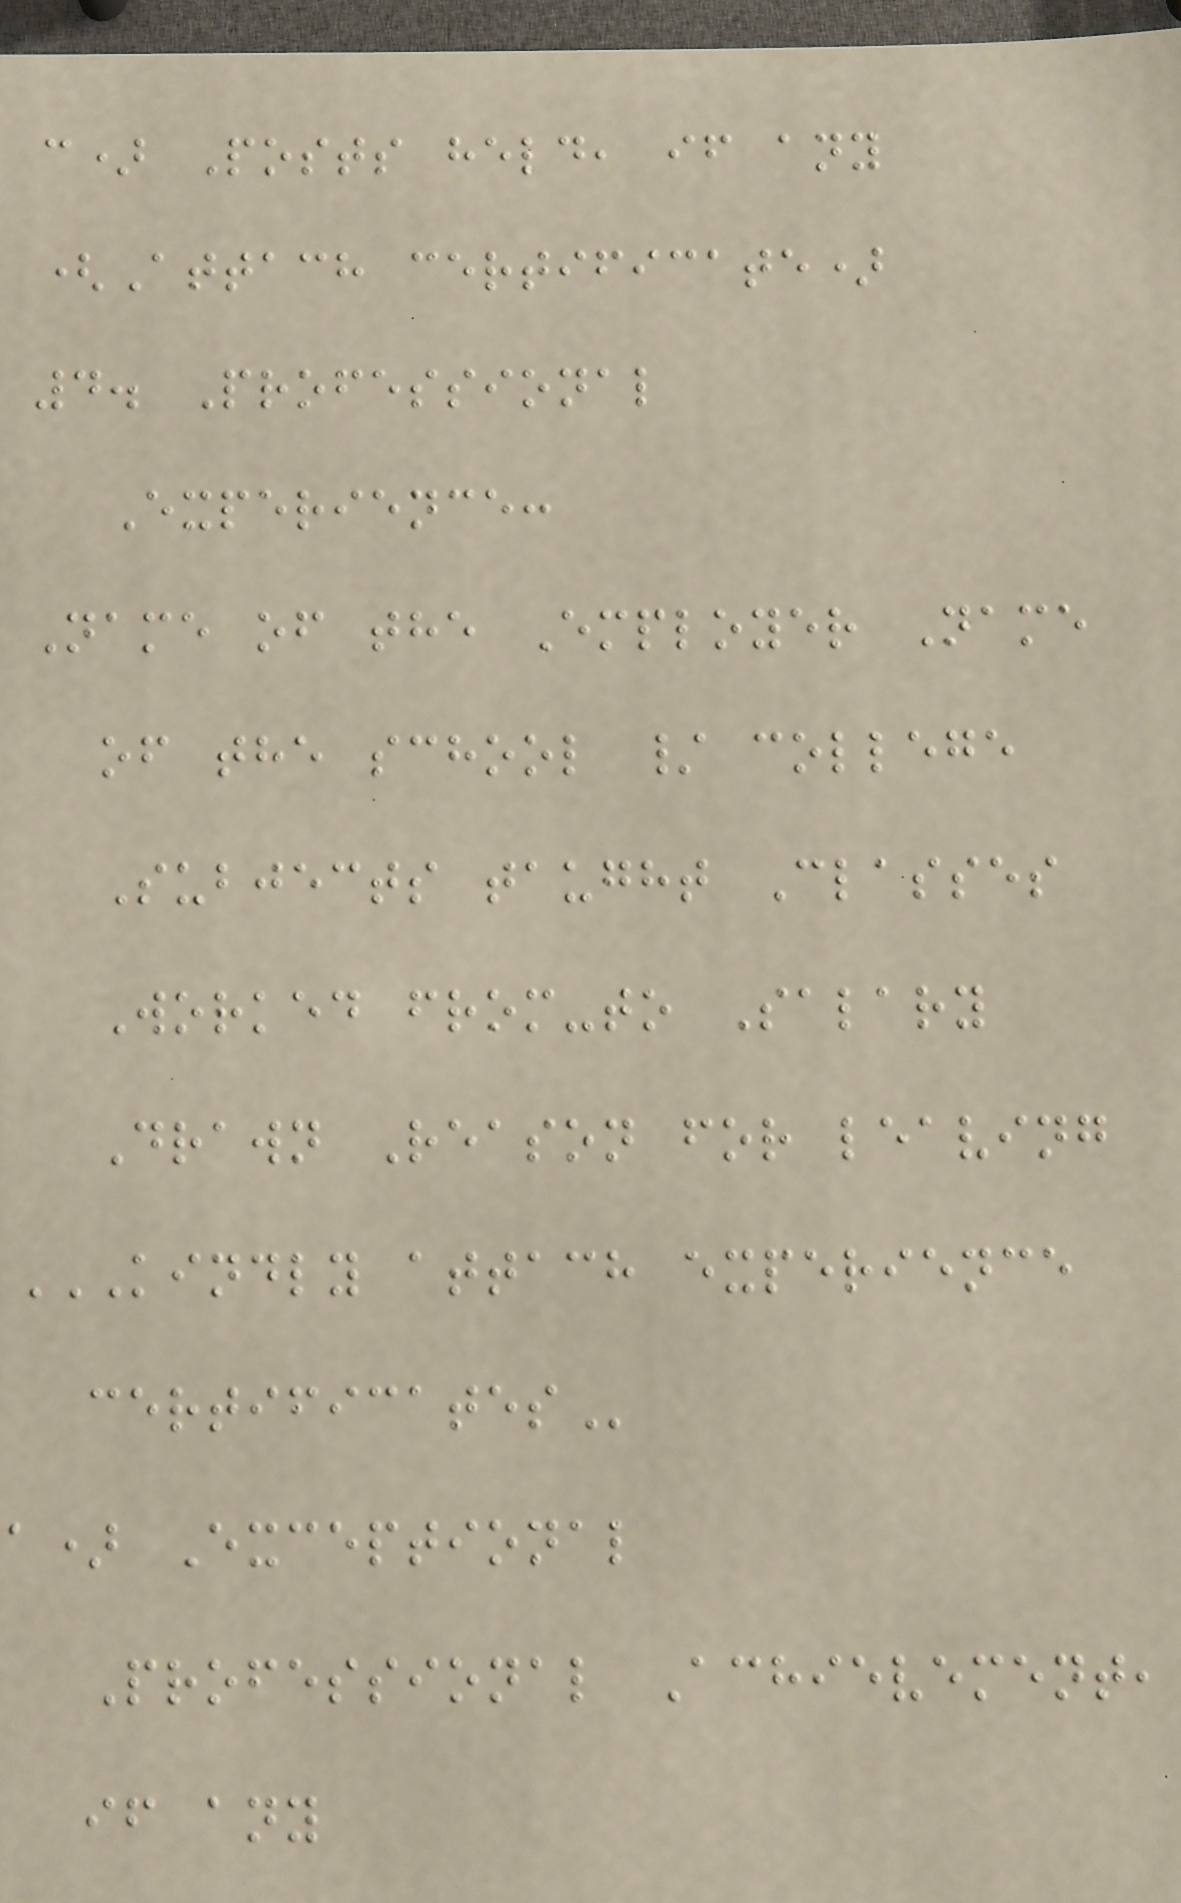c) Posts held, if any
(Attach certificate)
4. Professional
Experience:
Name of the Employer Name
of the school / college
Subjects taught Classes
Worked from-to Salary
Drawn Reason for leaving
KINDLY ATTACH EXPERIENCE
CERTIFICATES
a) Exceptional
Professional Achievement,
if any
